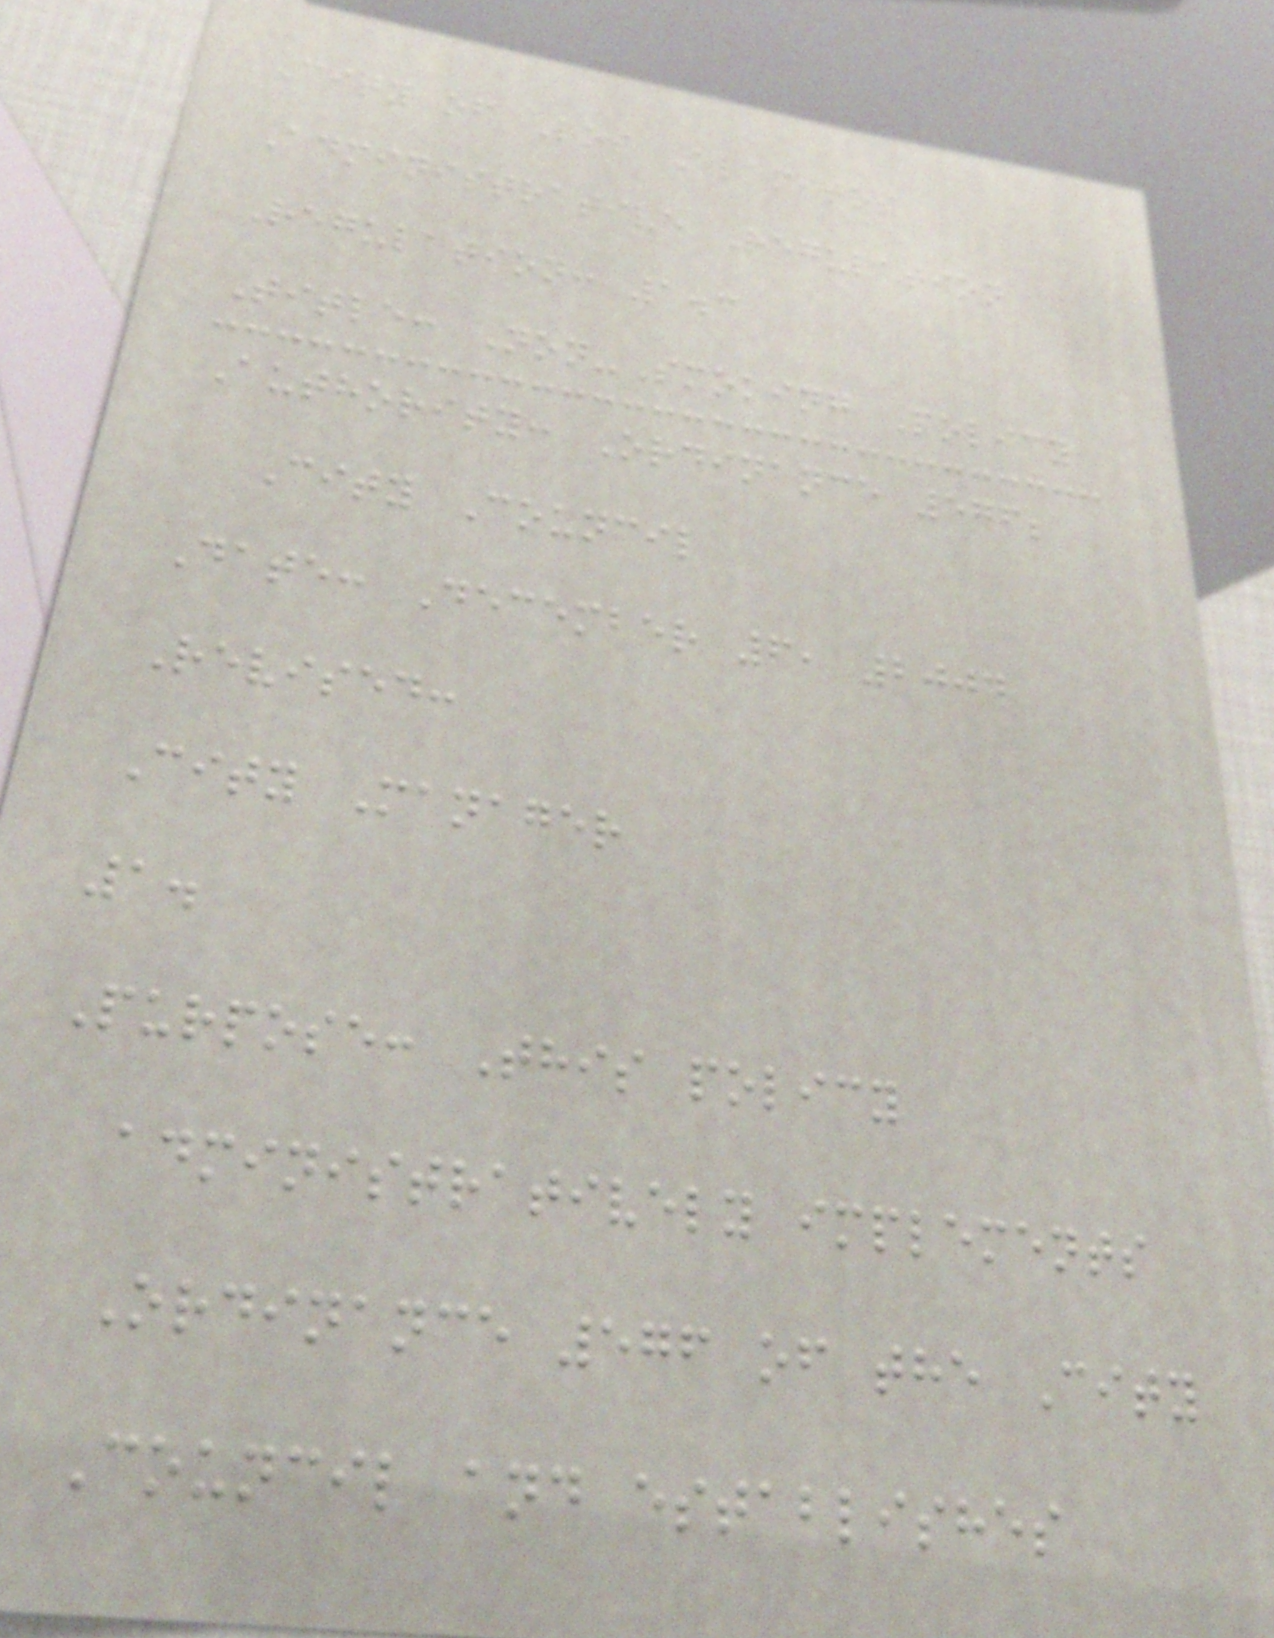City of Los Alamitos
Administrative Regulation
Regulation: 1.3
Title: Non-Smoking Policy
Authority: Ordinance 576;
City Council
Date: December 6, 2004
Revised:
City Manager
1.
Purpose: This policy
administratively implements
Ordinance 576 of the City
Council and establishes
